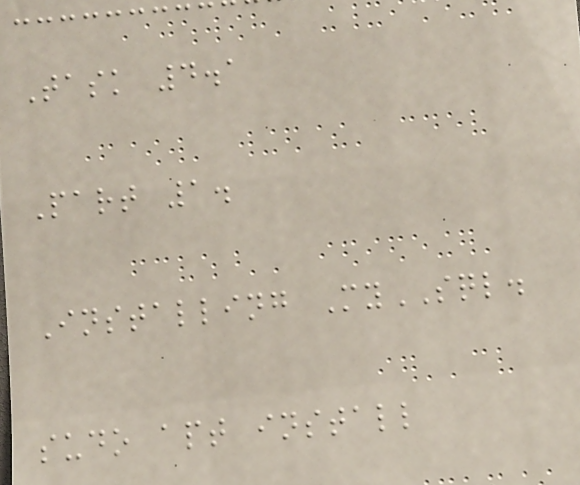Task 4.1
Part 1.
Installing MySQL.
sudo apt install
